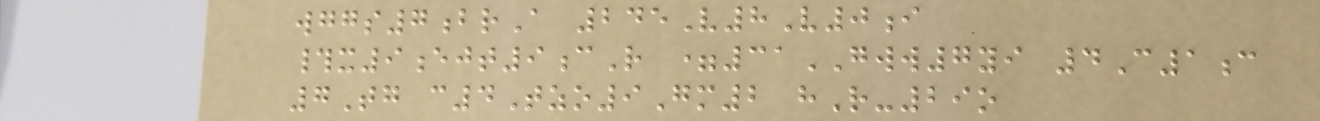wggs7brA 245V8V0i
#x9ejt9cR =31GWW7yi 4C1c
7Tg c4Tzo9Gm2 hR-29o
